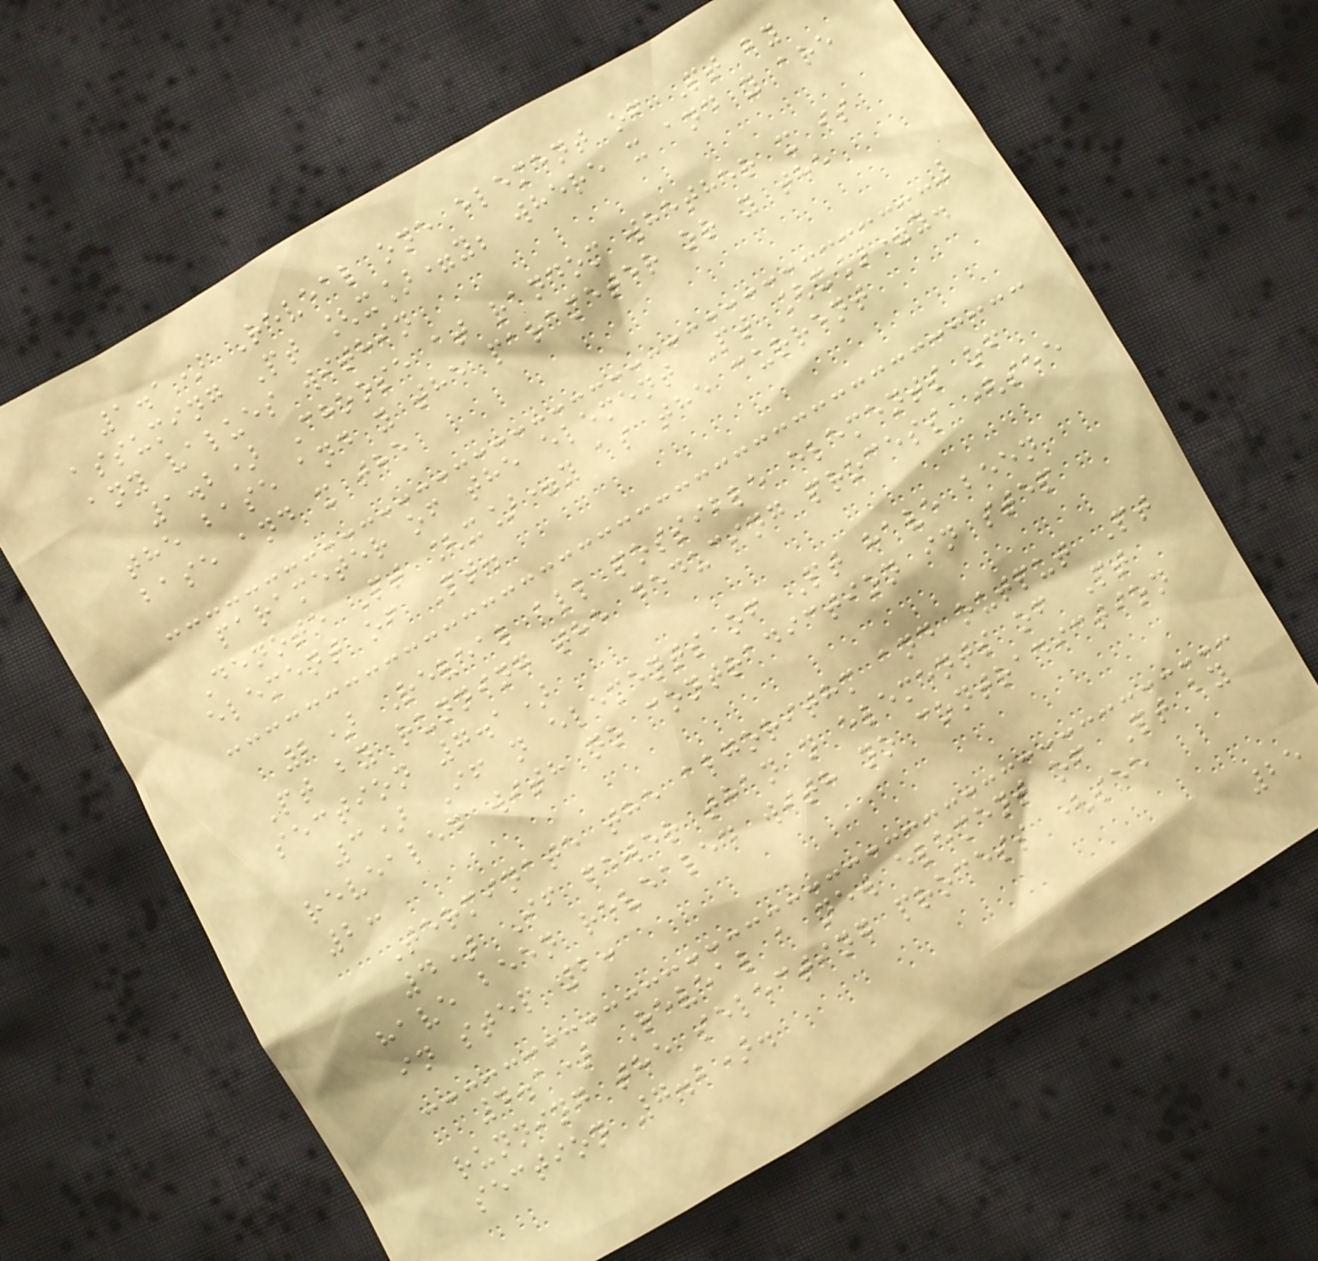1.1) Reveal one element of Pt by
assuming Pt [x]=y; where x and y are
any values within
1.2) Choose at random whether x is
the base and y the parameter or y the
base and x the
parameter of the element Pt [x]=y.
Denote Pt [x]=y as the current
element of Pt.
2) Reveal all possible elements of
Pt by running the deducing process (see
section 7.1)
3) If n elements of Pt have been
revealed with no contradiction in step
2:
Terminate the algorithm and output Pt
4) If fewer than n elements of Pt
have been revealed with no contradiction
in step 2:
4.1) Reveal a new element of Pt by
running the selecting process (see
section 7.2).
25
